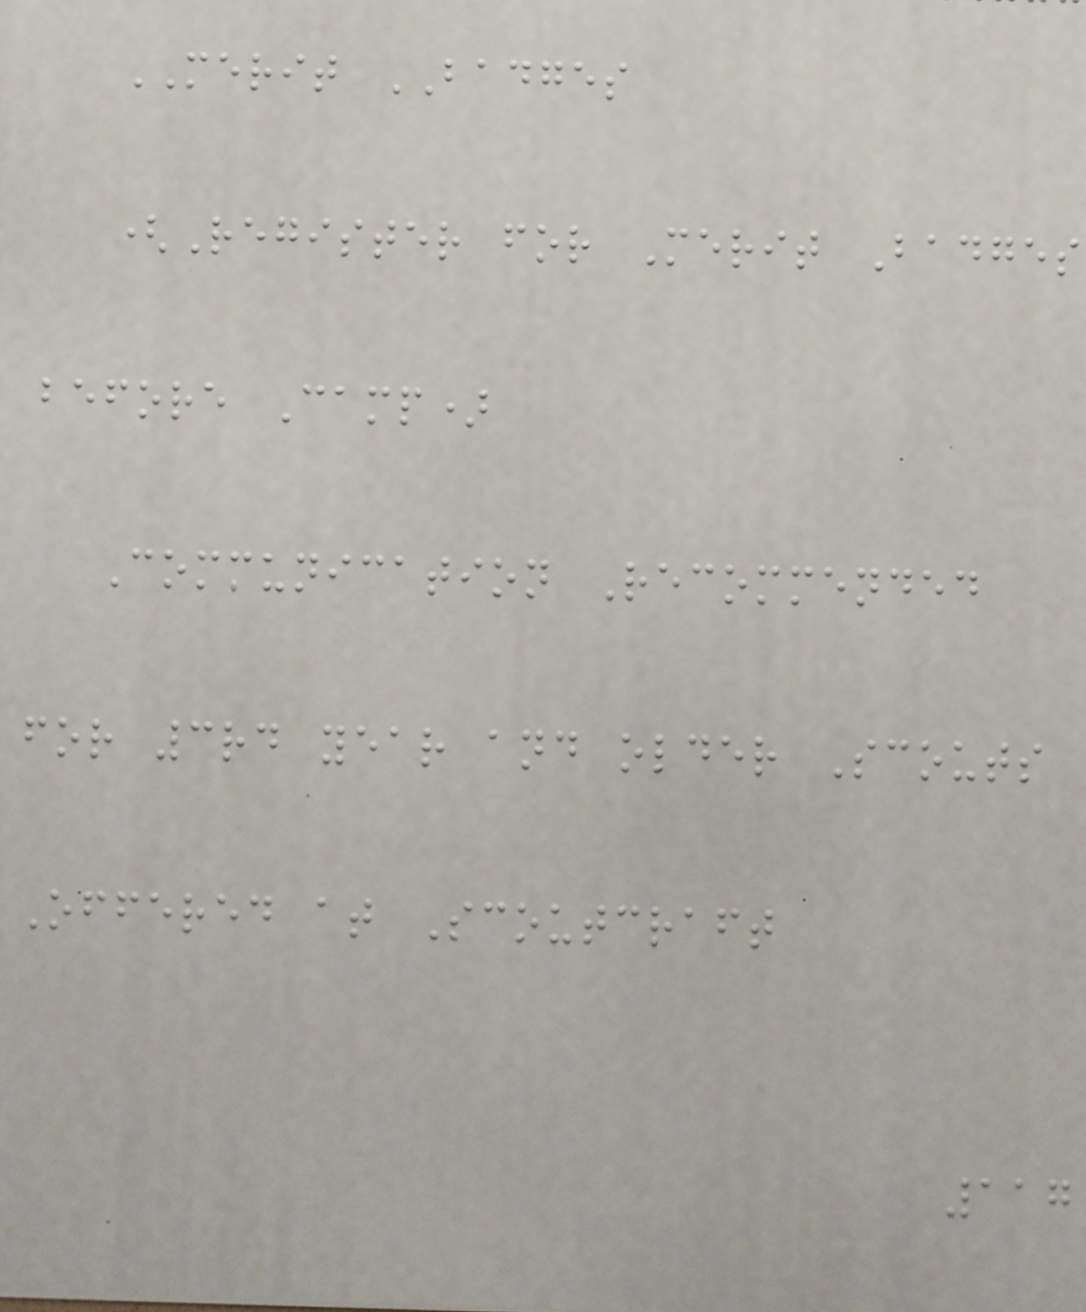MERIT BADGES
(Register for Merit Badges
before Camp)
Communication Recommended
for 3rd year and older Scouts
Offered at Scoutcraft
117
